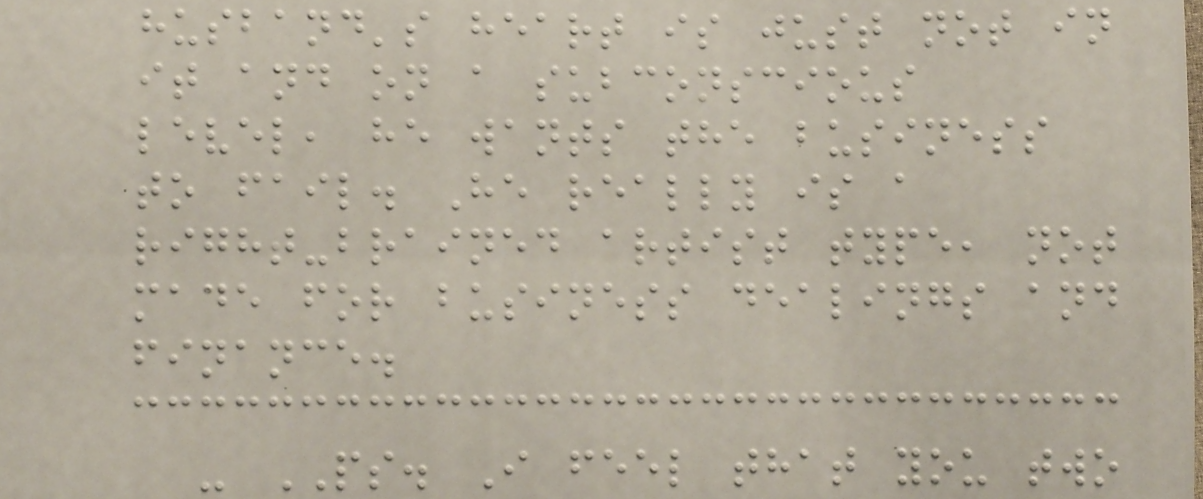husband's heart is just not in
it and on a subconscious
level, he wants the business
to fail. He really is a
right-brained artist type, not
made for business dealings and
finance.
- PS. I feel that you two
